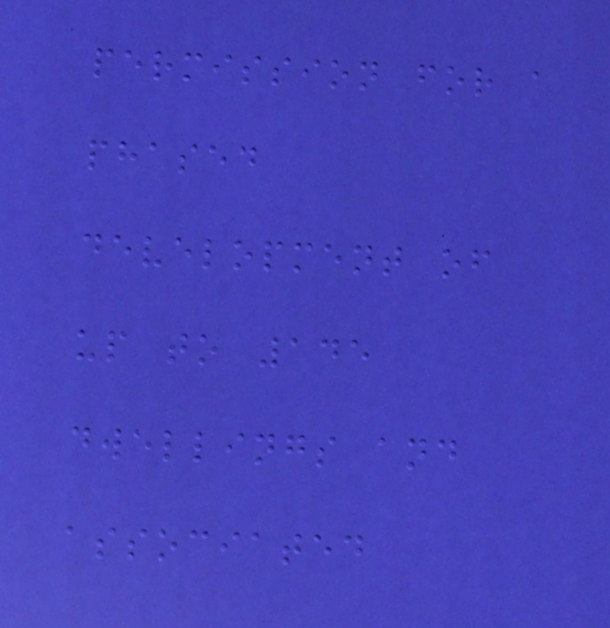permission for a
phased
development of
up to 145
dwellings and
associated
